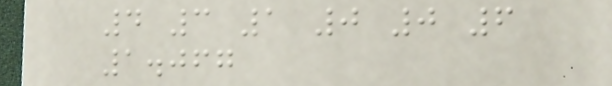4 3 1 0 0 6
1.067
